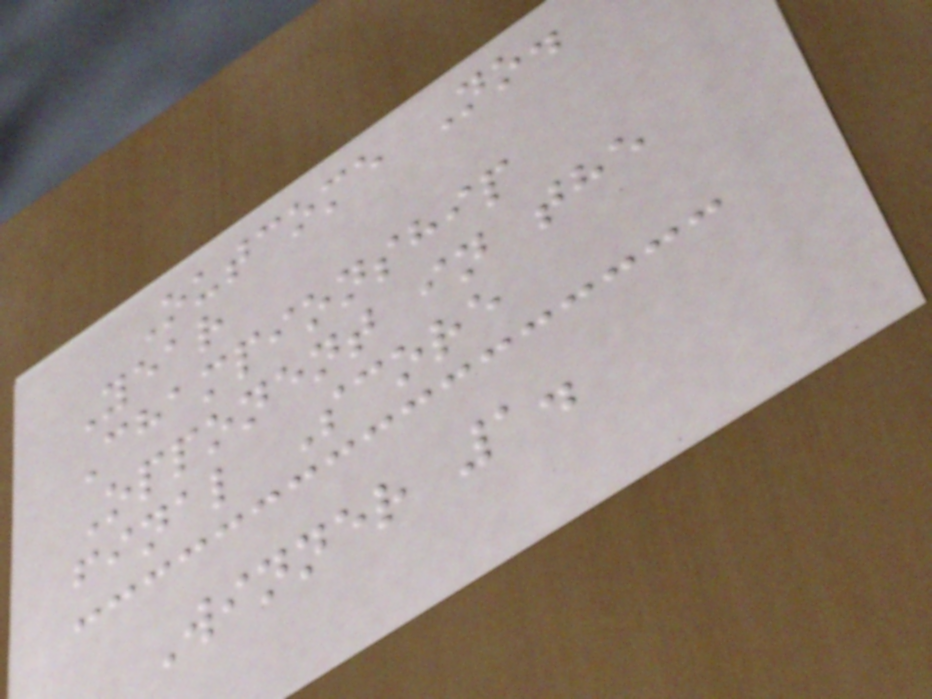Outcome No.
Year
Championship
Opponent in the
final Score
Winner 1.
